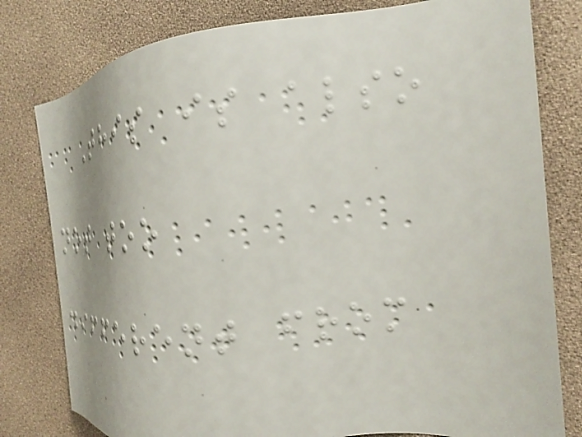This is also
not too
different from
